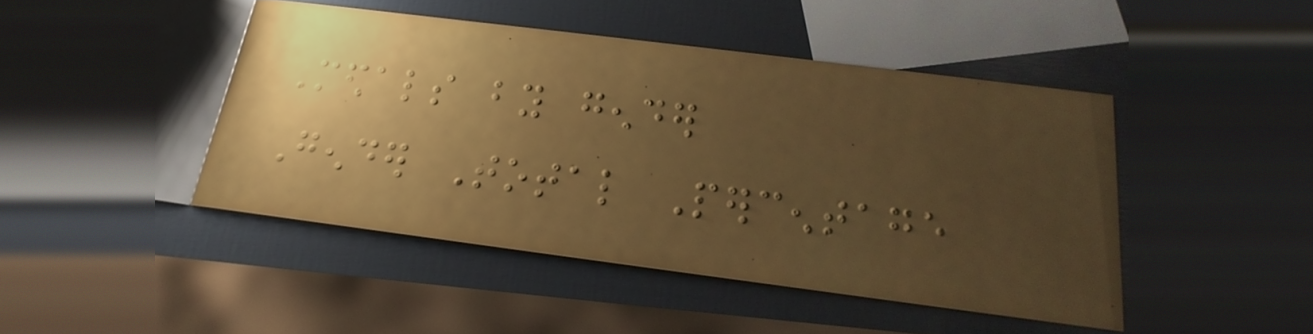Medals by gender
Gender Total Percentage
